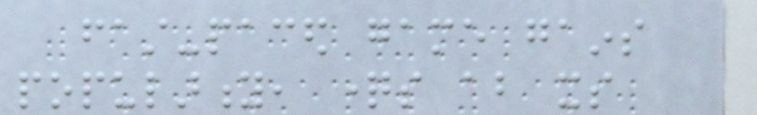fast-paced game gains
popularity, questions about its
